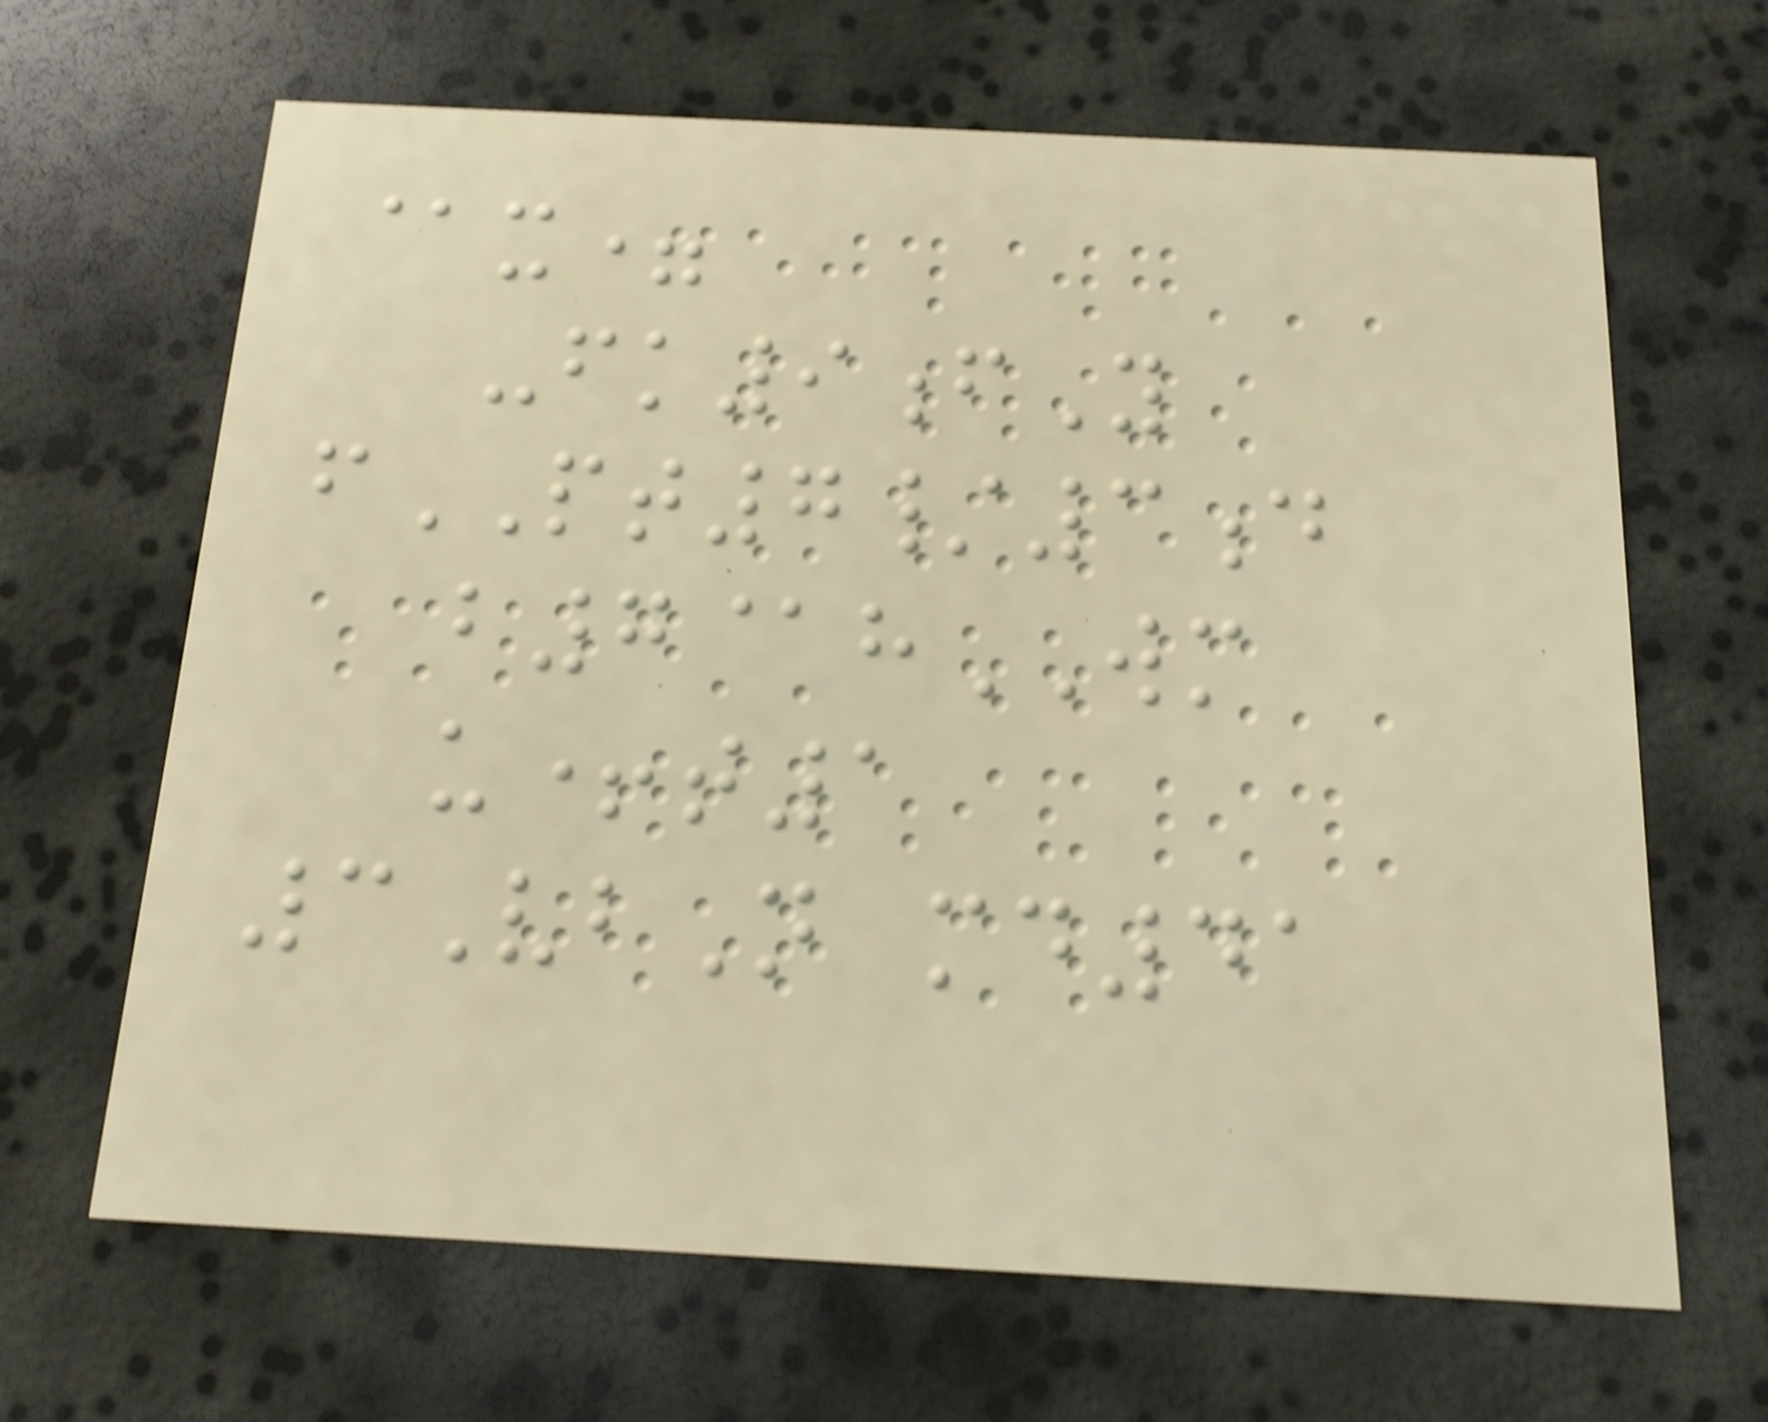@x=
-fk9fY
fPT7/3d
b7@hWM
u+t1
3VbN md41
